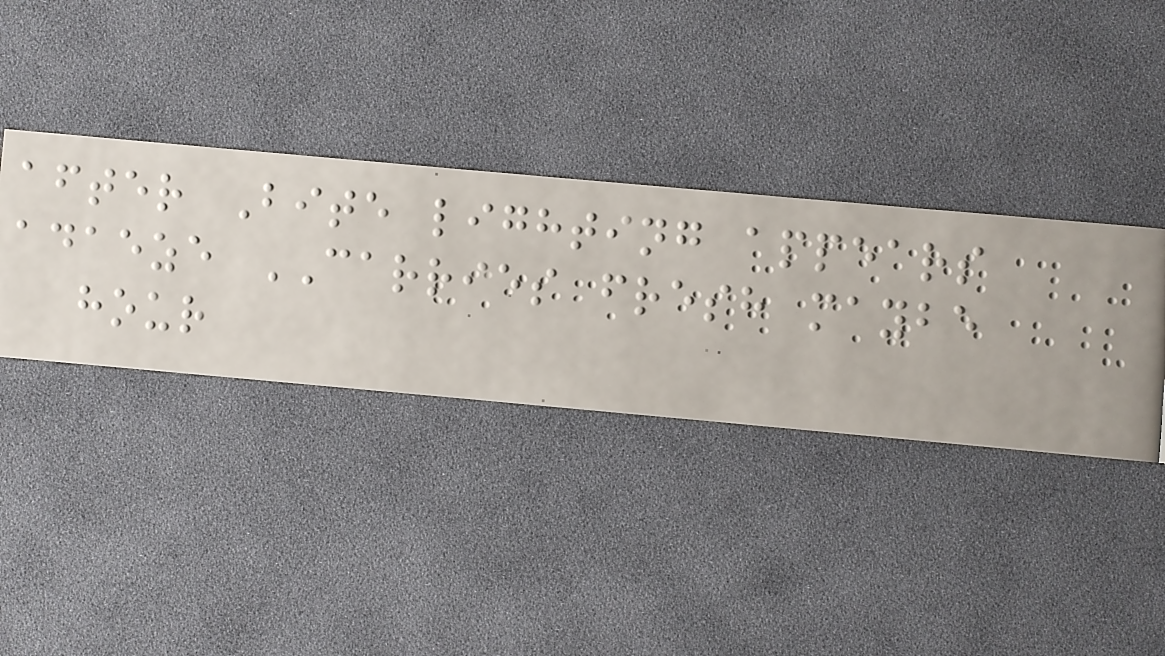after Bite lighting appears
adaeze CARRIES fresh maybe
hour
